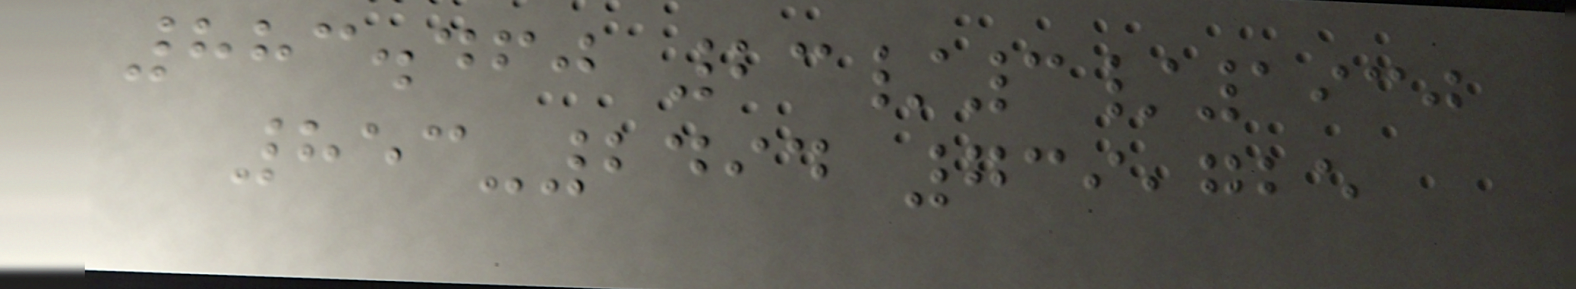883.460 23/3/1930
853-2494 739,725
